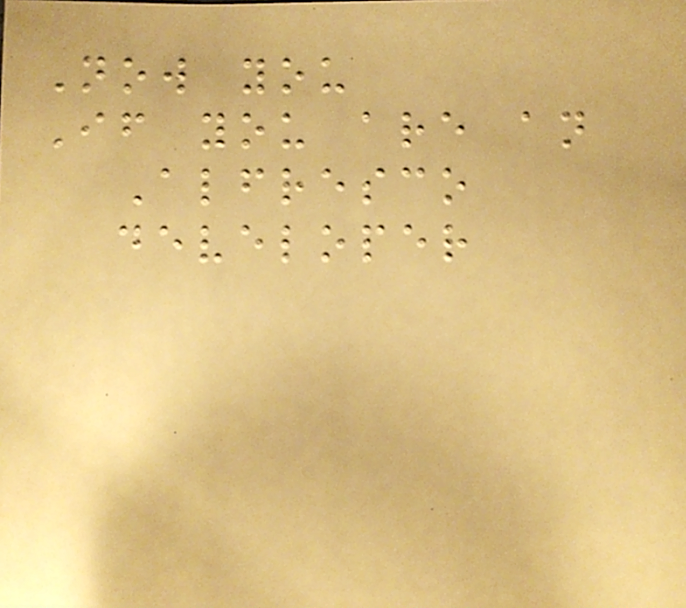Now you
If you are an
Alfresco
developer
